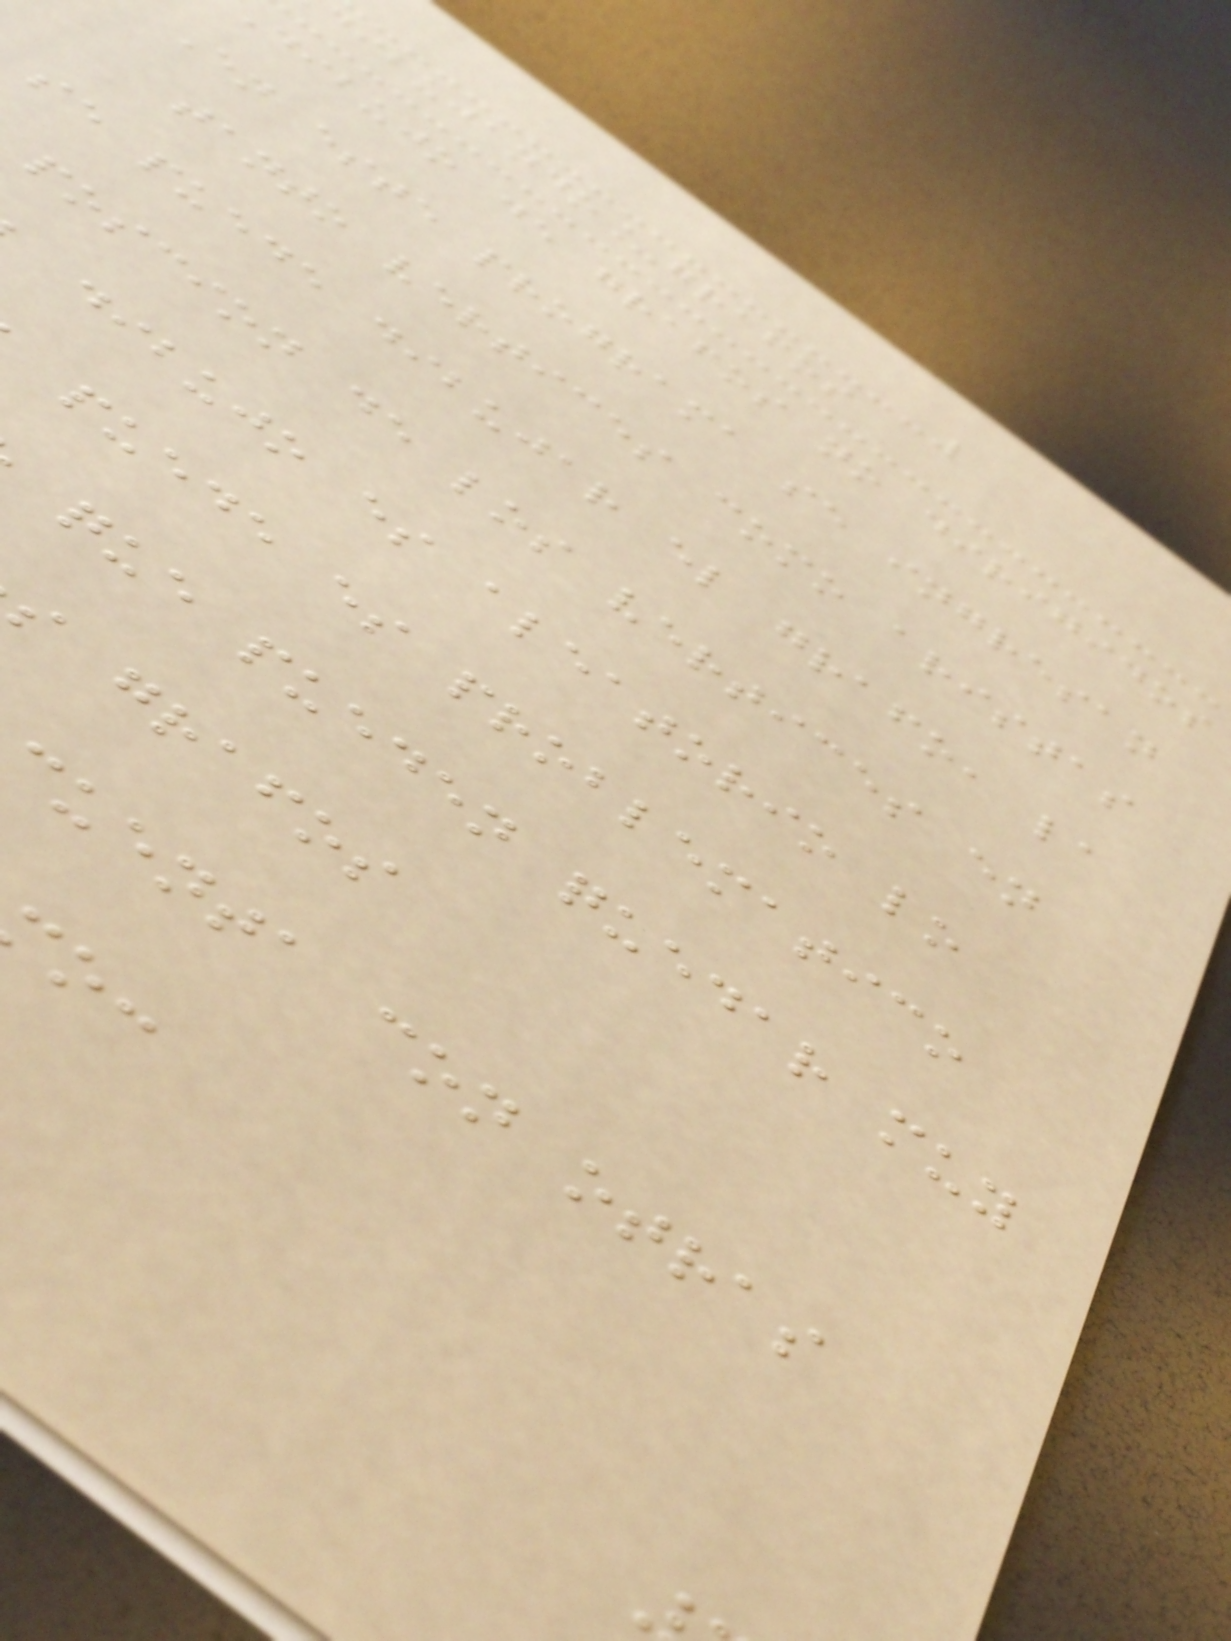dibujando_grafos
dibujo de grafos no dirigidos
En este programa se ingresan
tanto vertices como aristas
se puede dibujar el grafo, la
poscion de los vertices en
dibujo es aleatorio lo
puede es problematico
que pueden quedar muy
s grafos
uenta con otras
